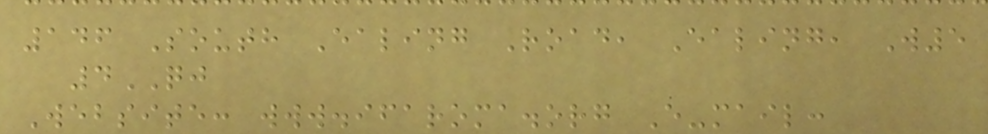146 South Ealing Road, Ealing, W5
4QJ
Website: www.ifaroma.org E-mail:
